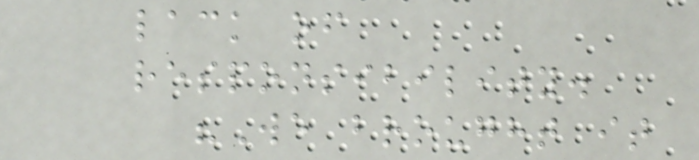lack of
responsibility.
"We brought it
